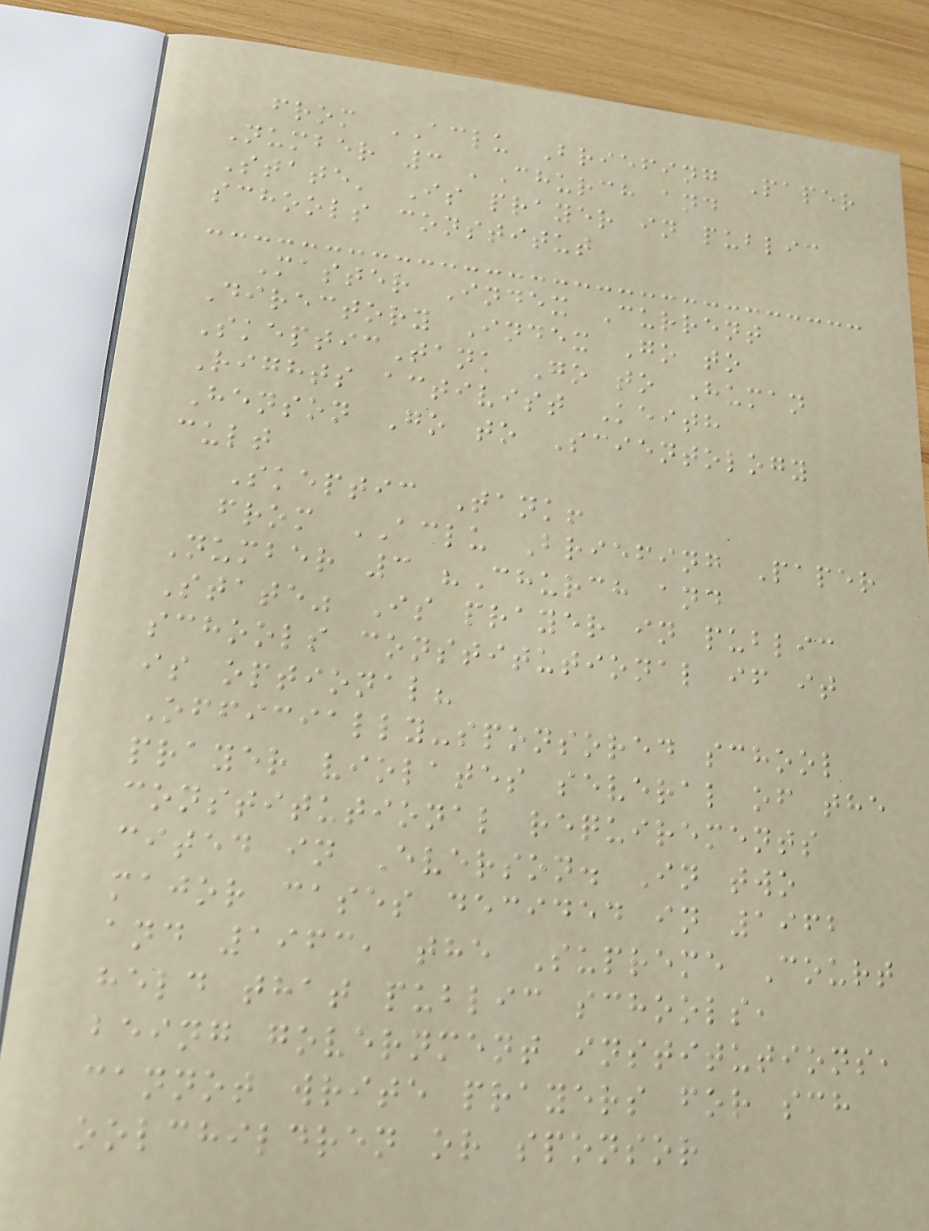from ACLU Briefing Paper
Number 3 'Church and
State' Is prayer in public
schools constitut
Master Index Current
Directory Index Go to
SkepticTank Go to Human
Rights activist Keith
Henson Go to Scientology
cult
Skeptic Tank!
from ACLU Briefing Paper
Number 3 "Church and
State" Is prayer in public
schools constitutional if it
is optional?
Officially-sponsored school
prayer violates several of the
constitutional requirements
cited in Everson. In two
major cases decided in 1962
and 1963, the Supreme Court
held that public schools,
being government institutions,
cannot write prayers for sch
oolchildren or sponsor
